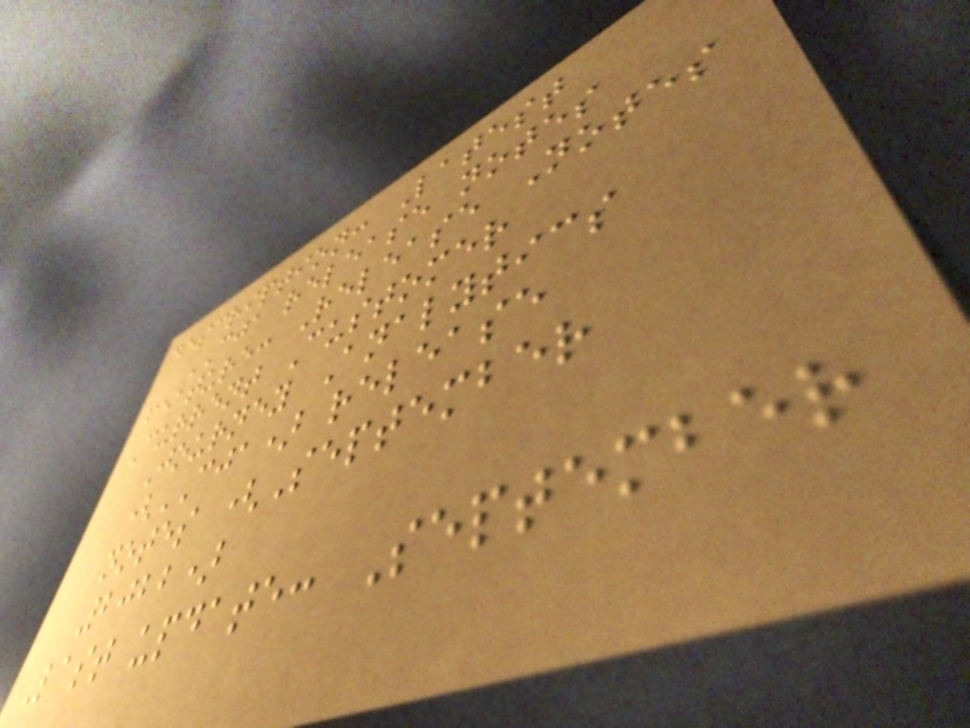description: Latest
CJA release notes
feature: Release Notes
Current Customer
Journey Analytics
(CJA) release
notes (September
2022)
Last update: September
